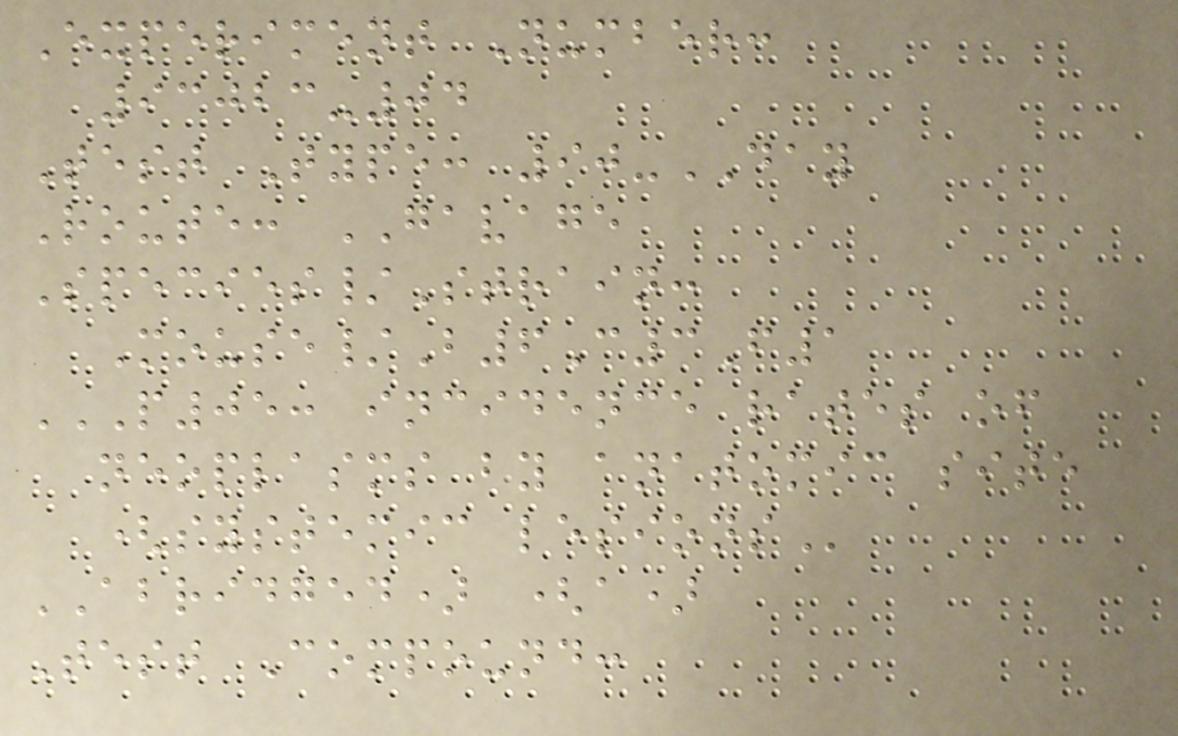Experiment Number:
93023-04
Test Type: 90-DAY
Route: GAVAGE
Species/Strain:
Mouse/B6C3F1
P05: INCIDENCE RATES OF
NEOPLASMS BY ANATOMIC SITE
(SYSTEMIC LESIONS
ABRIDGED) (a)
Test Compound:
